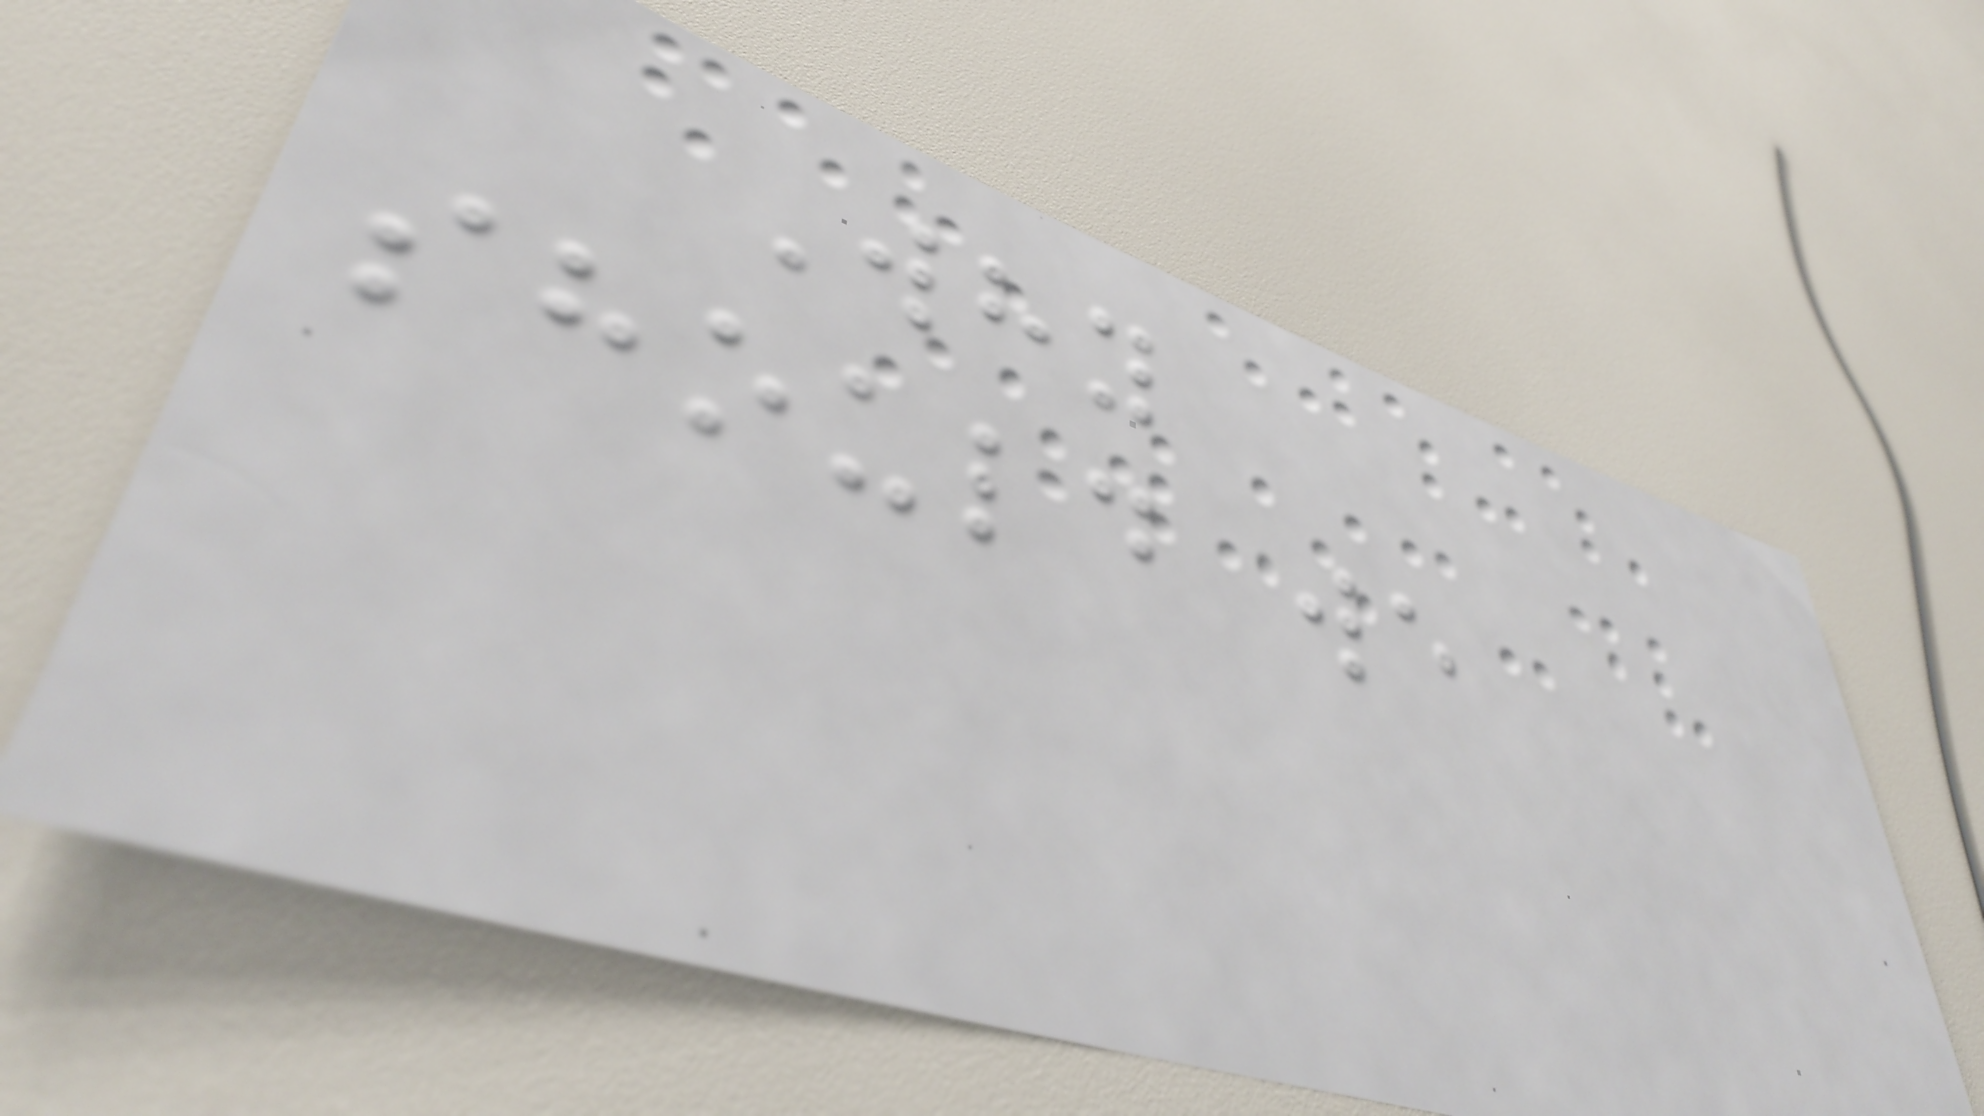Why
should we
